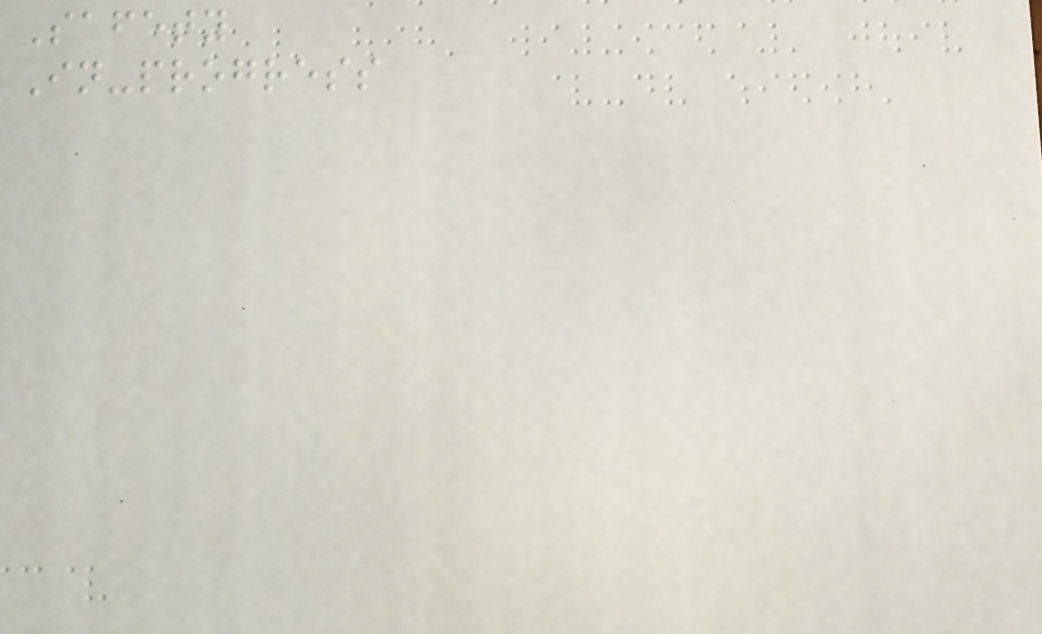Safety
In-progress
